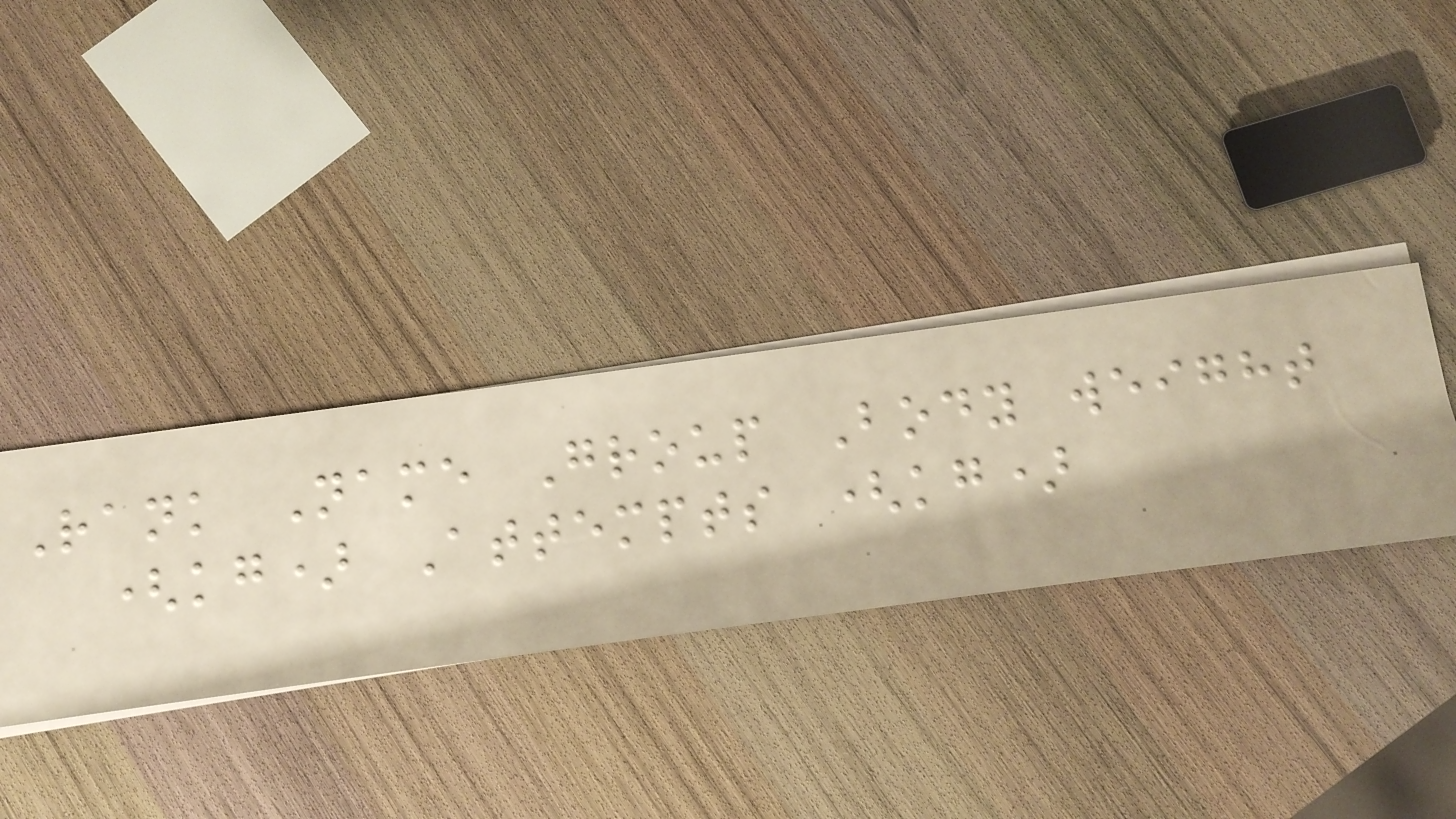Rank Name Group Body weight
(kg) Attempts (kg)
